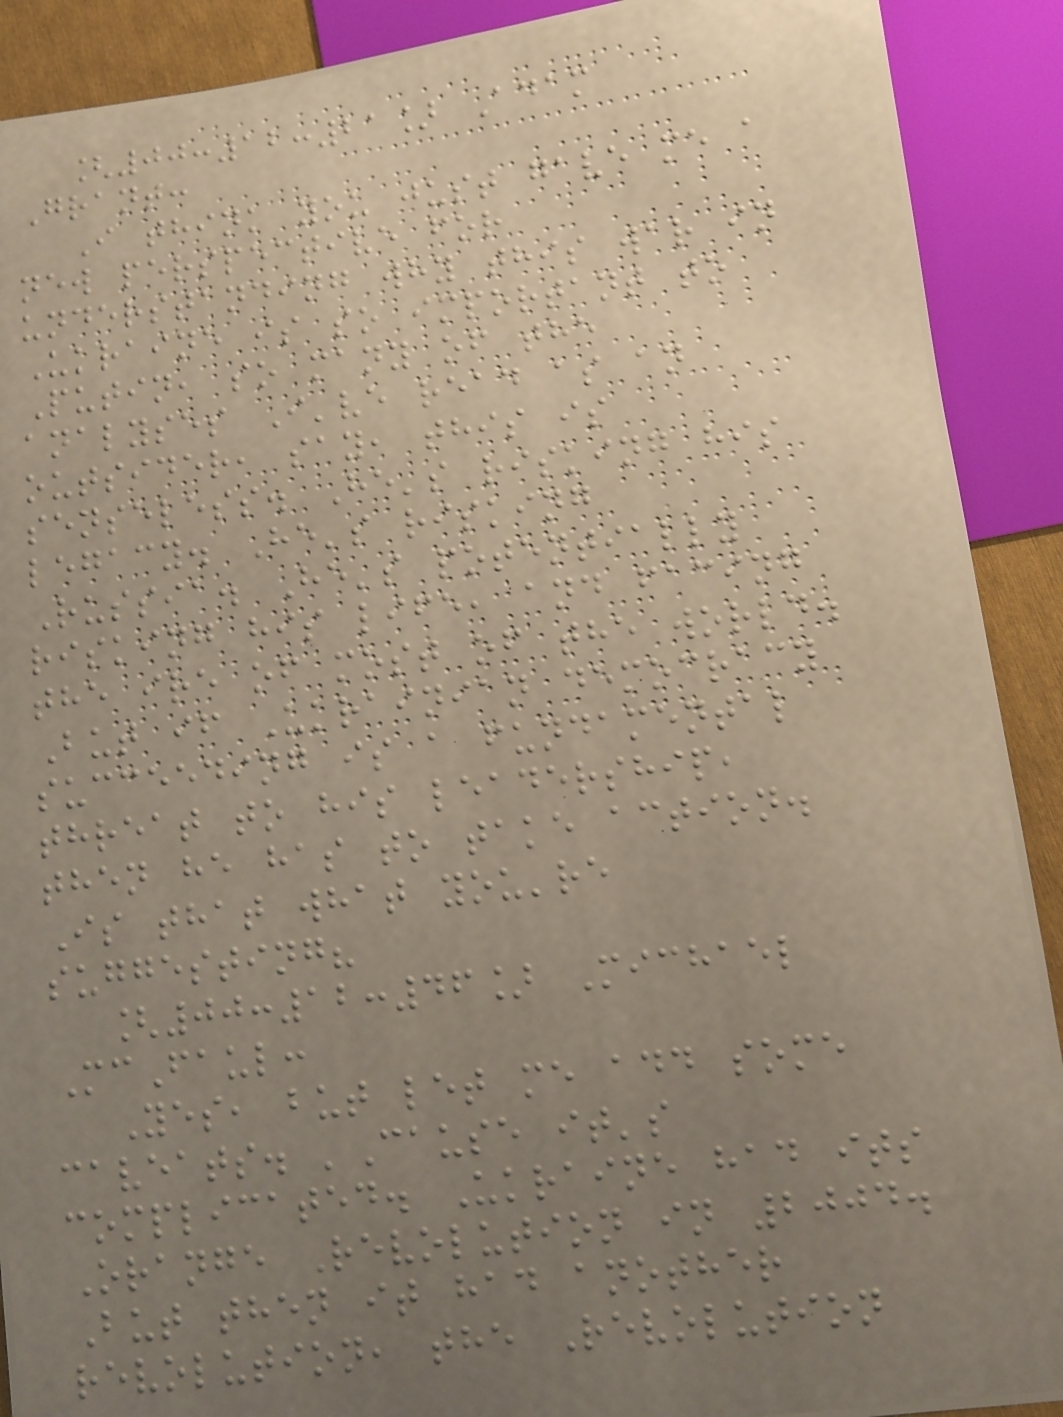[00:12:21] Adam
Grant:
I think you just gave me a
new perspective for
understanding why this war in
Ukraine is so important to
Putin, so many of the
analyses I've read as an
outsider, say, this is
senseless. He's risking his
legacy. He's risking
Russia. He's potentially
risking his life, and facing
the ire of most of the world.
But if Ukrainian democracy
succeeding is a fundamental
threat to his leadership,
then he has to take action.
Is that what you're
suggesting?
[00:12:46] Michael
McFaul:
Yes, but let me add some
caveats. 'Cause it's
complicated. Ukraine had its
Orange Revolution in 2004.
But then it had another
revolution, the Revolution
